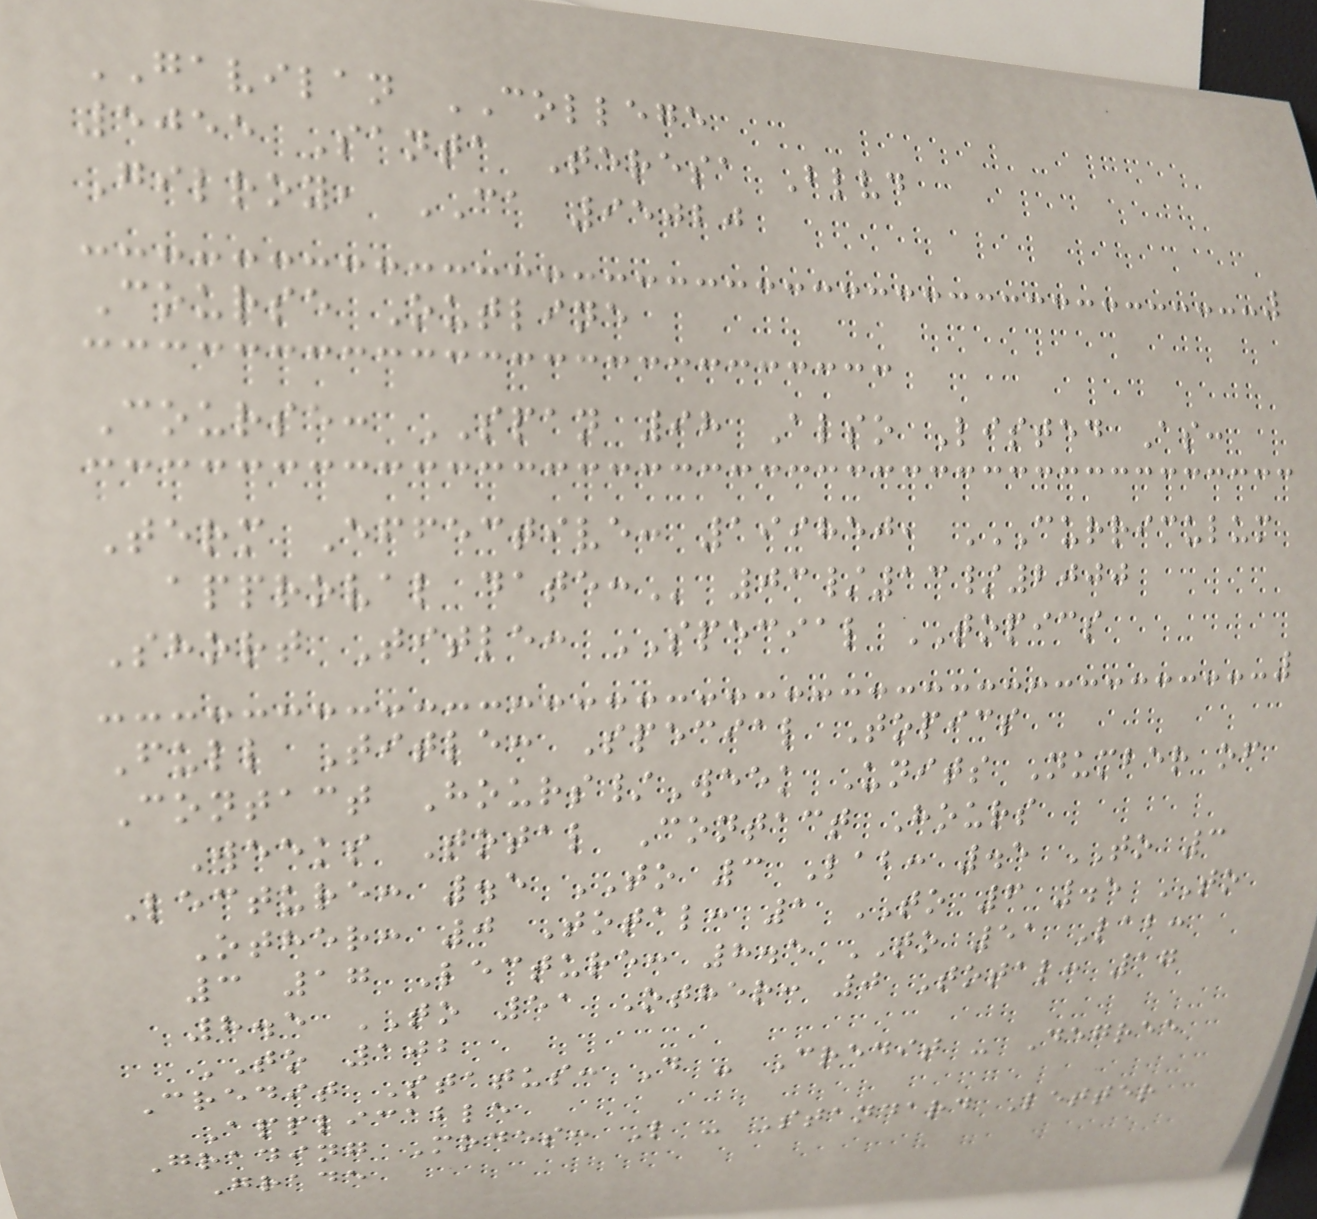GAVILAN COLLEGE
5055 Santa Teresa Blvd
Gilroy, CA 95020
Course Outline
Course: SPAN 98 Also Listed As:
Term Effective: 199850, CURRICULUM
APPROVAL DATE: 03/13/2000
Short Title: SPECIAL TOPICS
Full Title: Special Topics
Contact Hours/Week Units Number of
Weeks Total Contact Hours
Lecture: .5 TO 3 Lab: .5 TO 3
Other: 0 Total: 1 TO 6 .5 TO
3 17 Lecture: 8.5 TO 51 Lab:
8.5 TO 51 Other: 0 Total: 17
TO 102
Credit Status: D - Credit - Degree
Applicable
Grading Modes: L - Standard Letter
Grade
